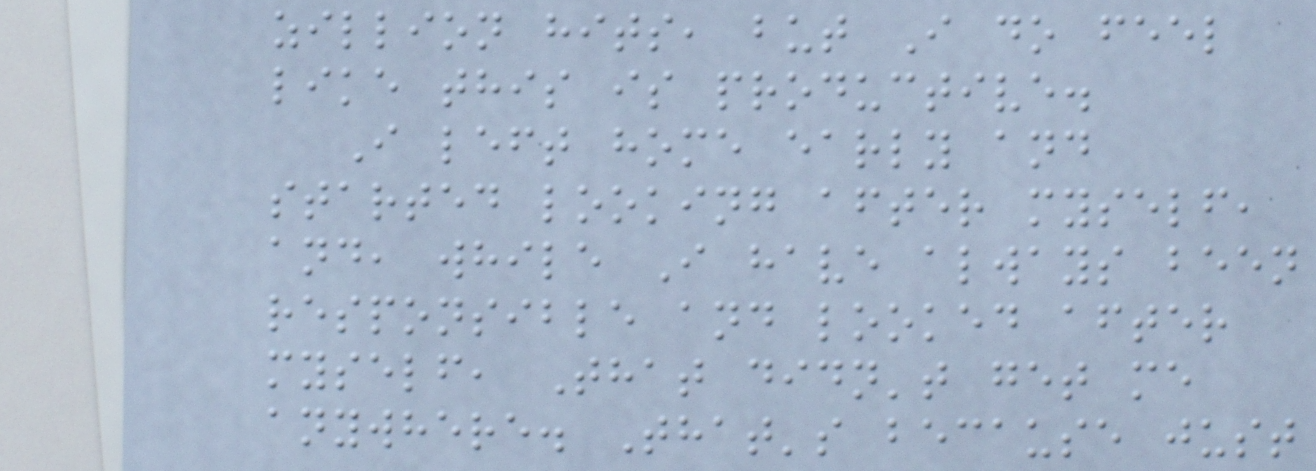zillion hits, but I do feel
like this is productive.
I left home early and
started looking after myself,
and, while I have always been
responsible and looked after
myself, That didn't get me
anywhere. That's because just
